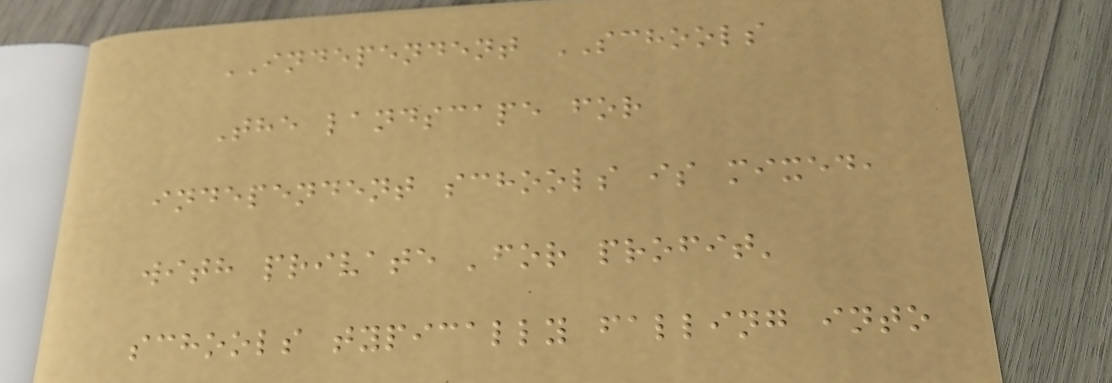INDEPENDENT SCHOOLS
The landscape for
independent schools is mixed,
with private 'for profit'
schools typically falling into
